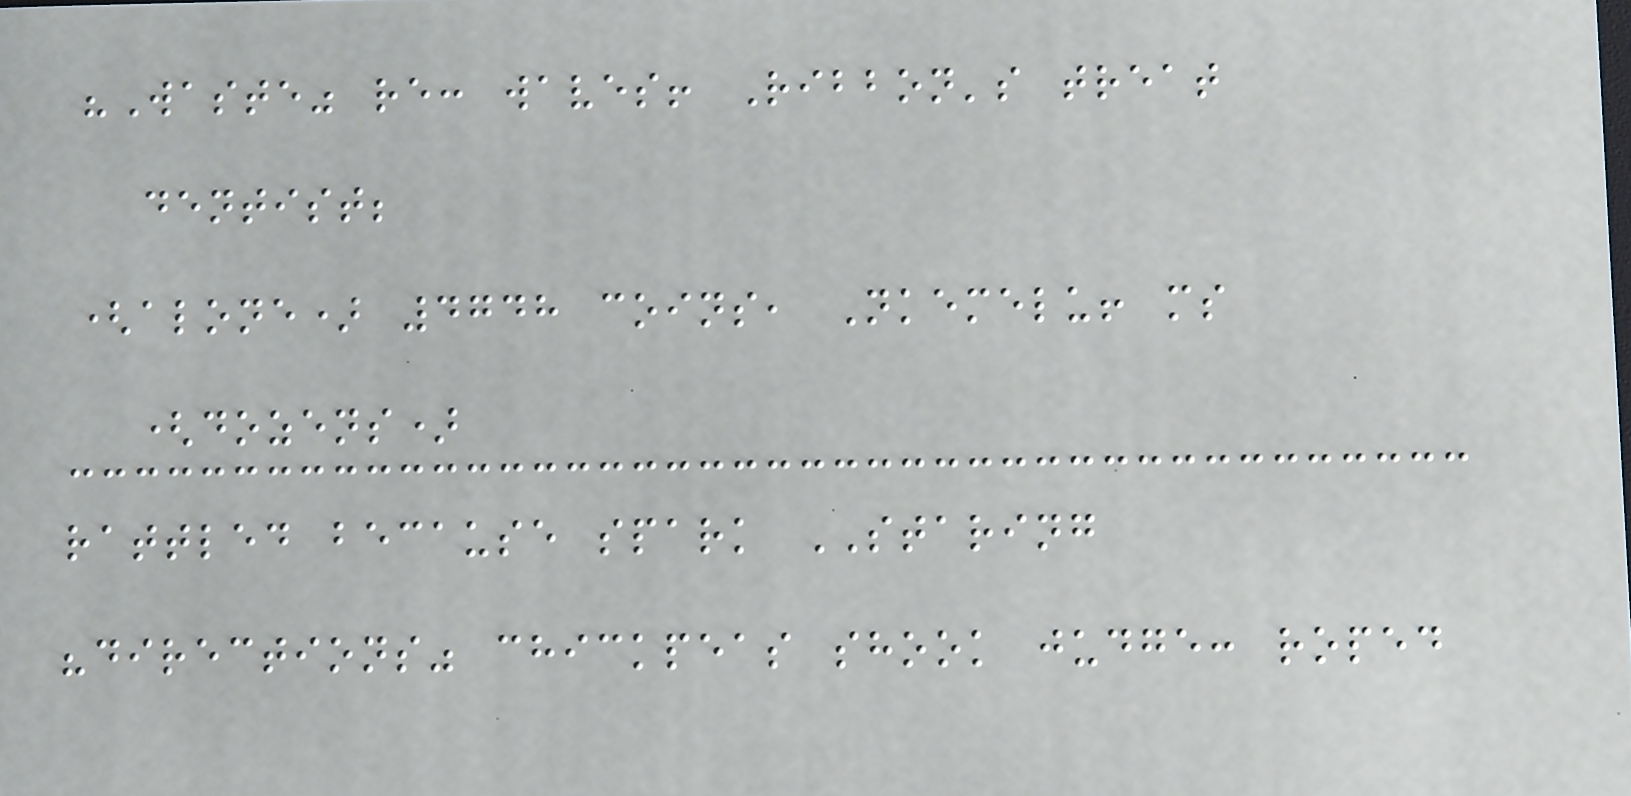"Waste" re: waves! Ribbon's treat
dentist;
(alone) 4748 coins, Nkemelu! ms
(dozens)
rattled because spark STARING
"directions" chickpeas shook judge: roped
